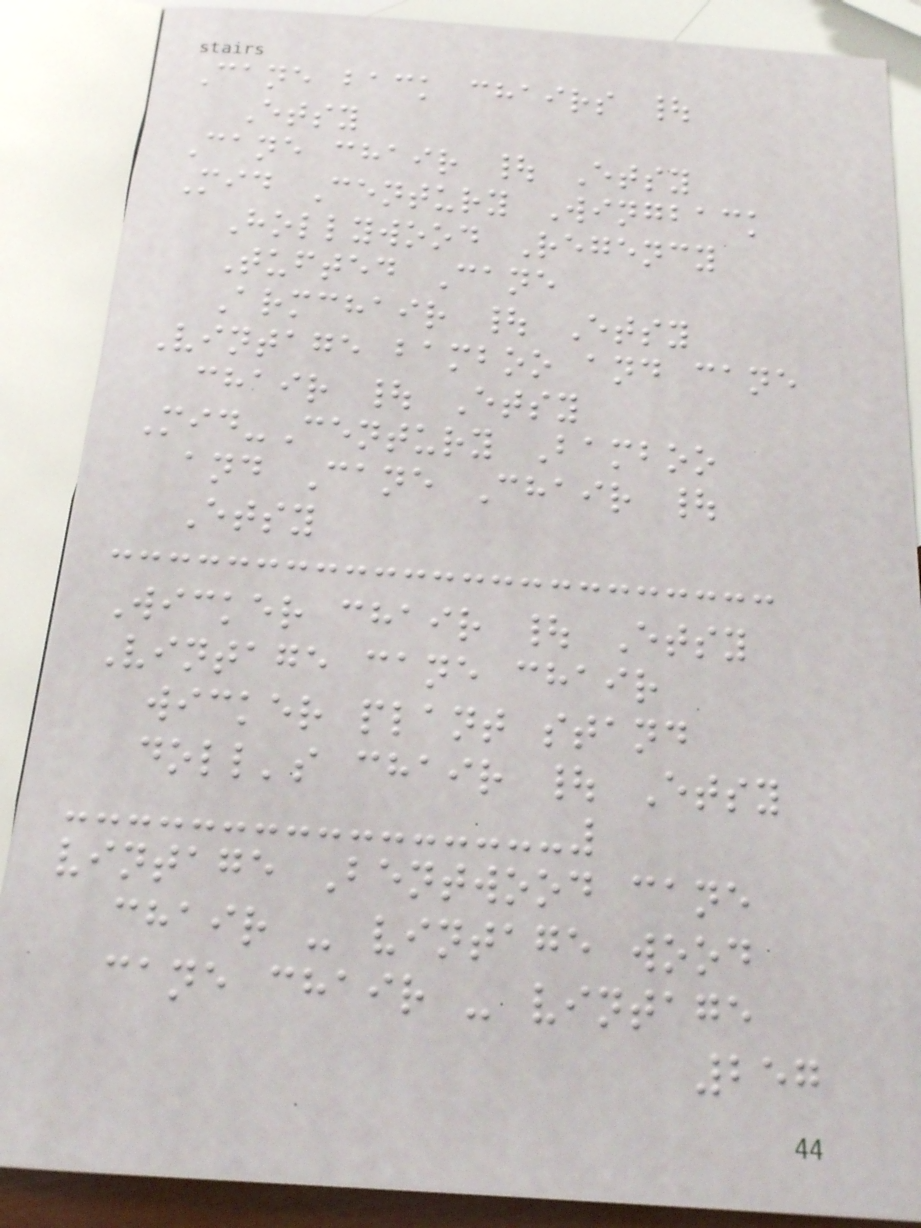Cane back chairs |
Etsy
Cane chair | Etsy
Mid Century Wingback
Hollywood Regency
Tufted Cane
Armchair | Etsy
Vintage bamboo and cane
chair | Etsy
Mid-Century Bamboo
and Cane Chair |
Etsy
Wicker chair | Etsy
Vintage cane chair
wicker plant stand
doll's chair | Etsy
vintage Bentwood cane
chair - vintage wood
cane chair - vintage
257
